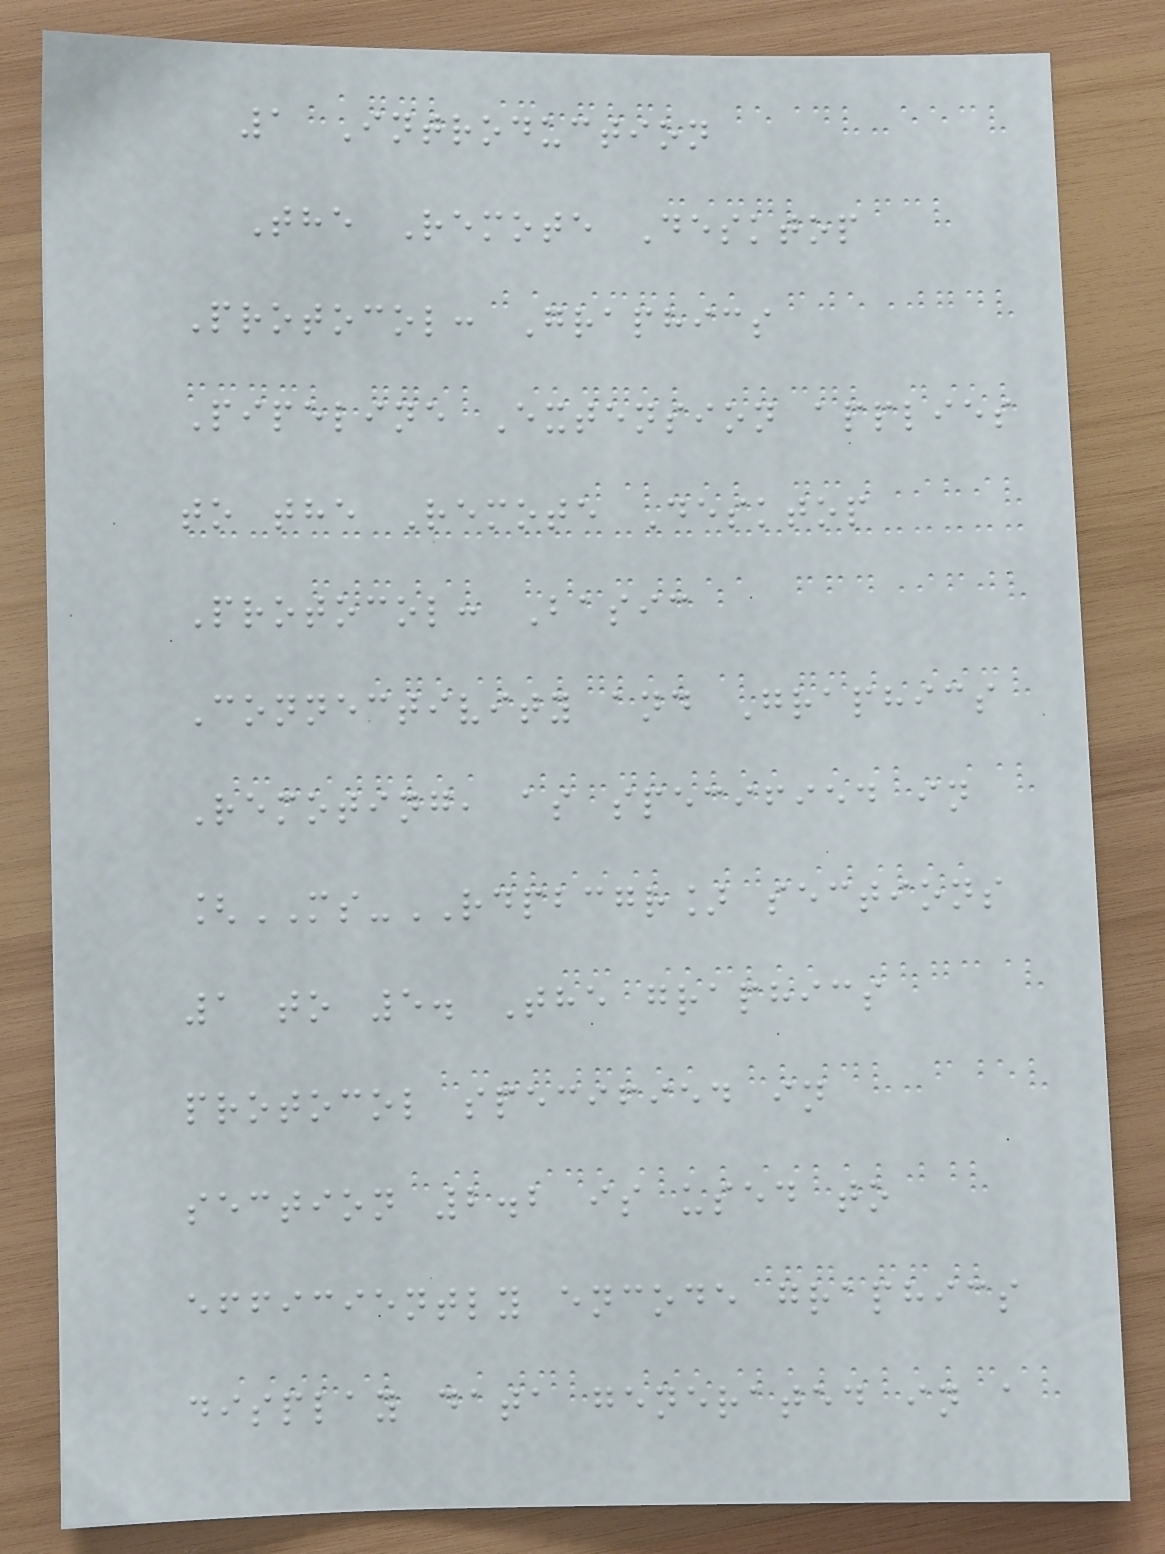1 Introduction
The Remote Desktop
Protocol: Graphics
Pipeline Extension applies
to the Remote Desktop
Protocol: Basic
Connectivity and Graphics
Remoting, as specified in
[MS-RDPBCGR] sections
1 to 5. The graphics
protocol specified in
section 2.2 is used to
efficiently encode graphics
display data generated in a
